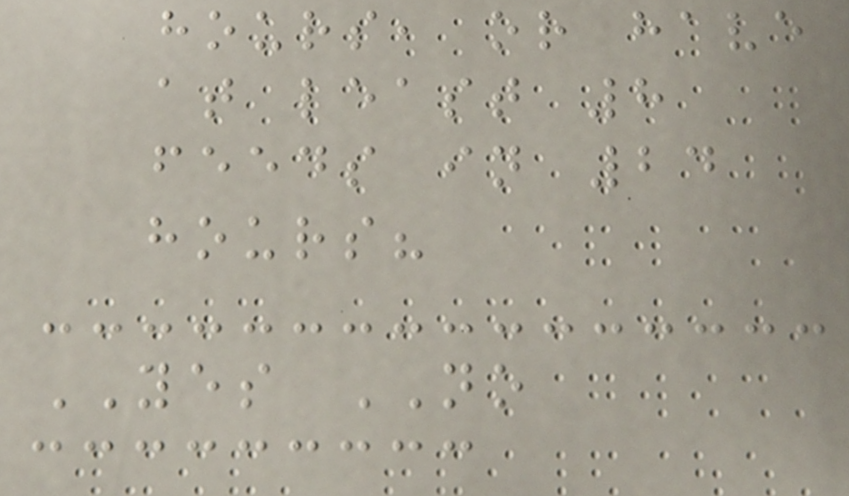hours, or have
at least 8
feeds in 24
hours?
YES NO
